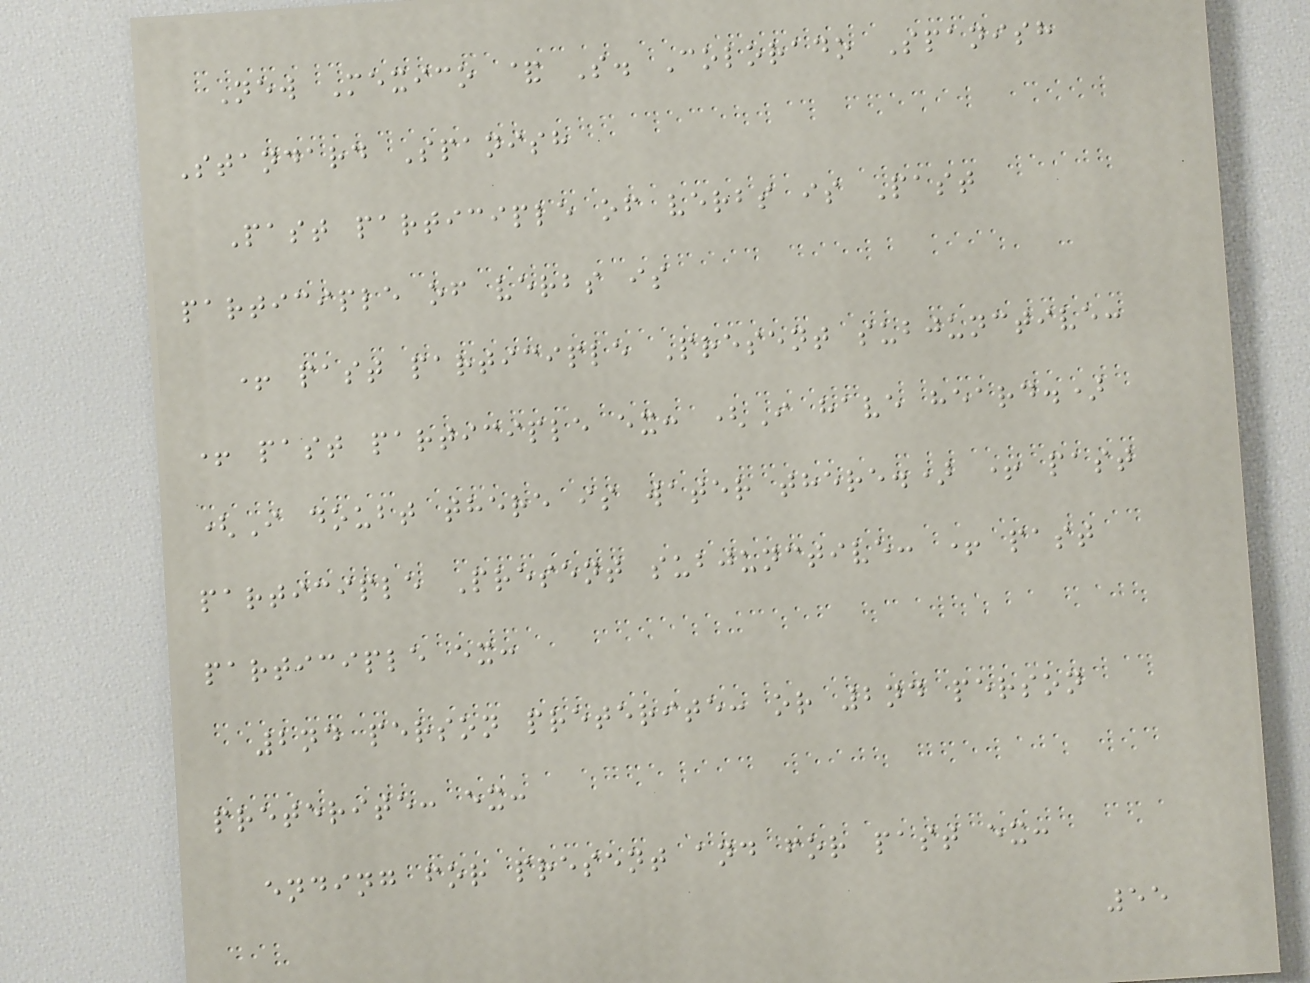New Mexico & S. Colorado Spanish
Standard Spanish
Past participle of verbs is Past
participle of verbs is
+ past participle Present subjunctive:
+ past participle ex: (I have heard.)
(I doubt there is water there.) + past
participle Present subjunctive: + past
participle ex:
2nd person preterite: or 2nd person
preterite: ex:
ending for present and for past ex:
55
